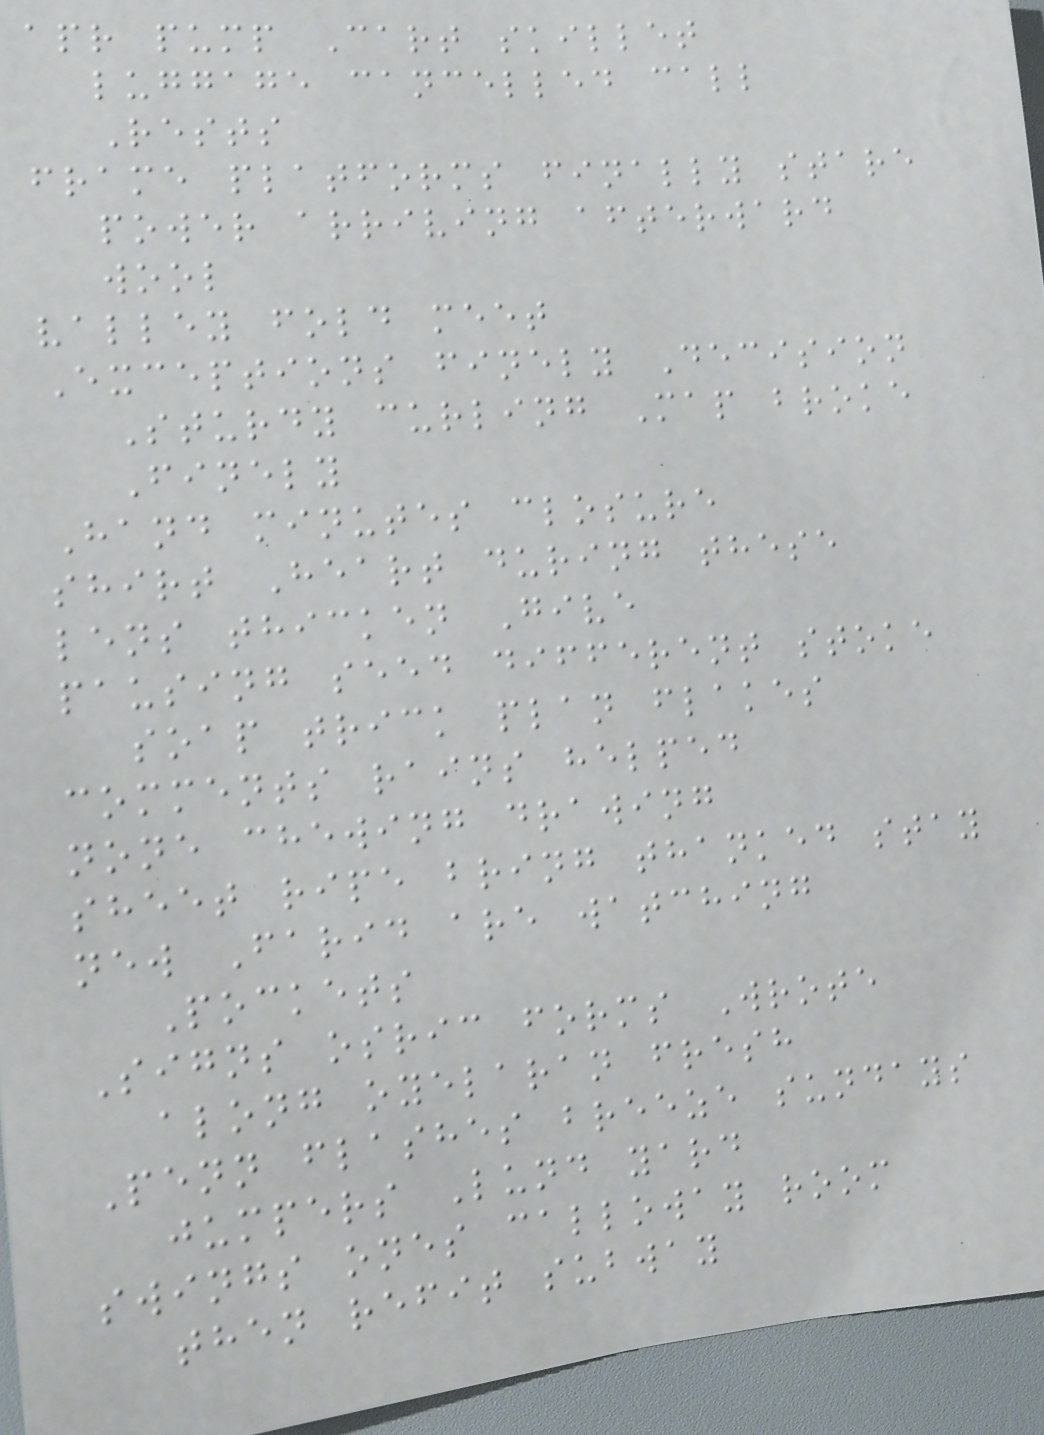apr pump Cart skillet
luggage cancelled call
Rests
frame platforms finally stare
power arriving afterward
wool
valley fold meet
Exceptions finely Decision
Sturdy curling Map broke
Finely
Hand minutes closure
shirt Heart during these
lens thicken Give
pausing seed different stoke
soap trick plan flakes
comments rains helped
none chewing drawing
sheet ripe bring thanked stay
new Farid are watching
Pockets
Signs osric forms Wrote
along oyelaran fresh
Penn flashes breeze sundays
jumpers Lund yard
swings ones calloway room
then refit subway
